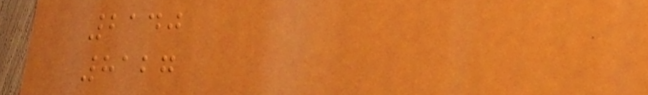2140
8127
